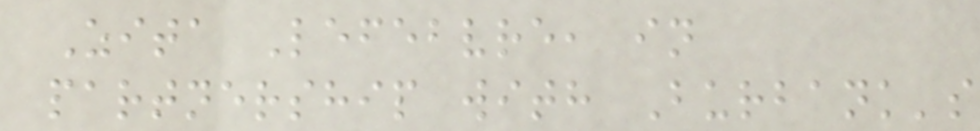Zita Lefebvre, in
partnership with Burbank's
